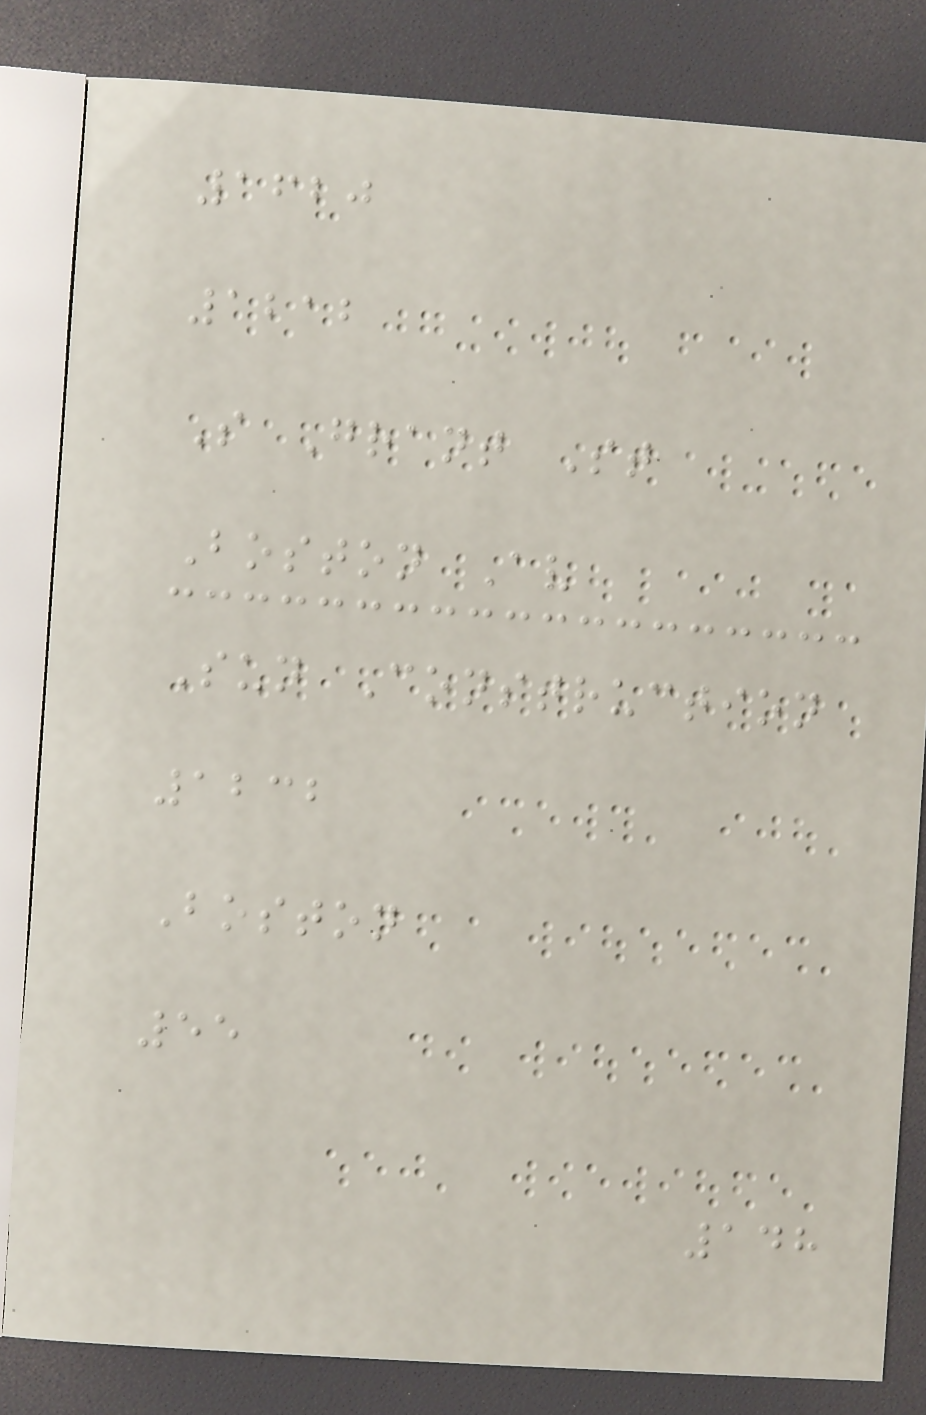1620
1212
S Grant St
Boston Av
Sun Construction
1232
Boston
55
148
